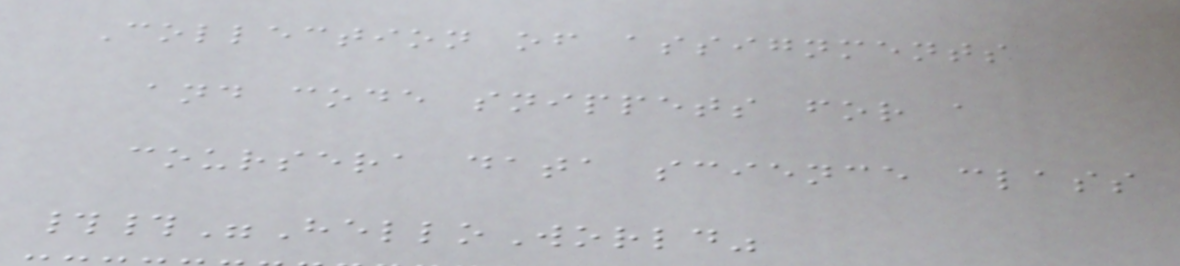Collection of assignments
and code snippets for a
coursera data science class
##"HelloWorld"
